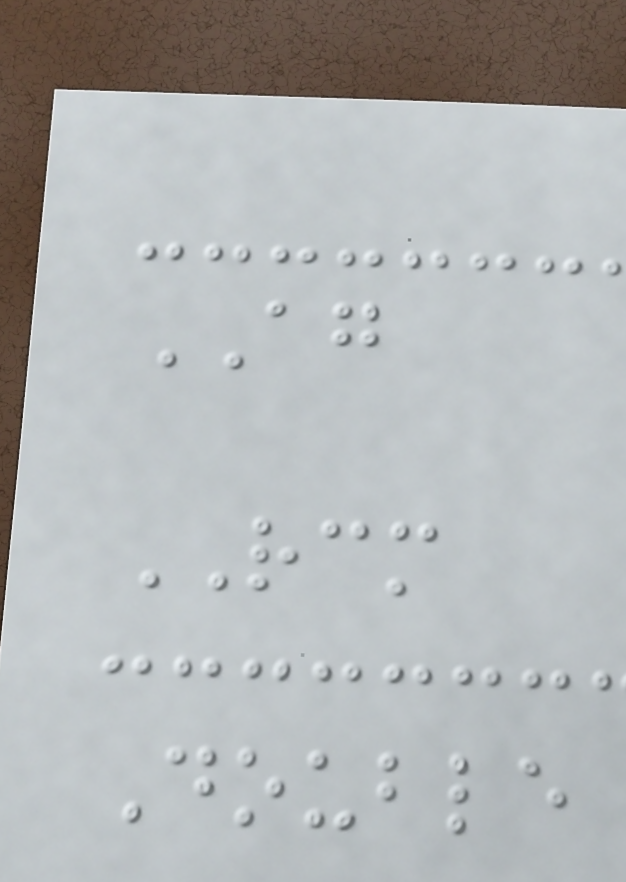AG
RCM
Double
